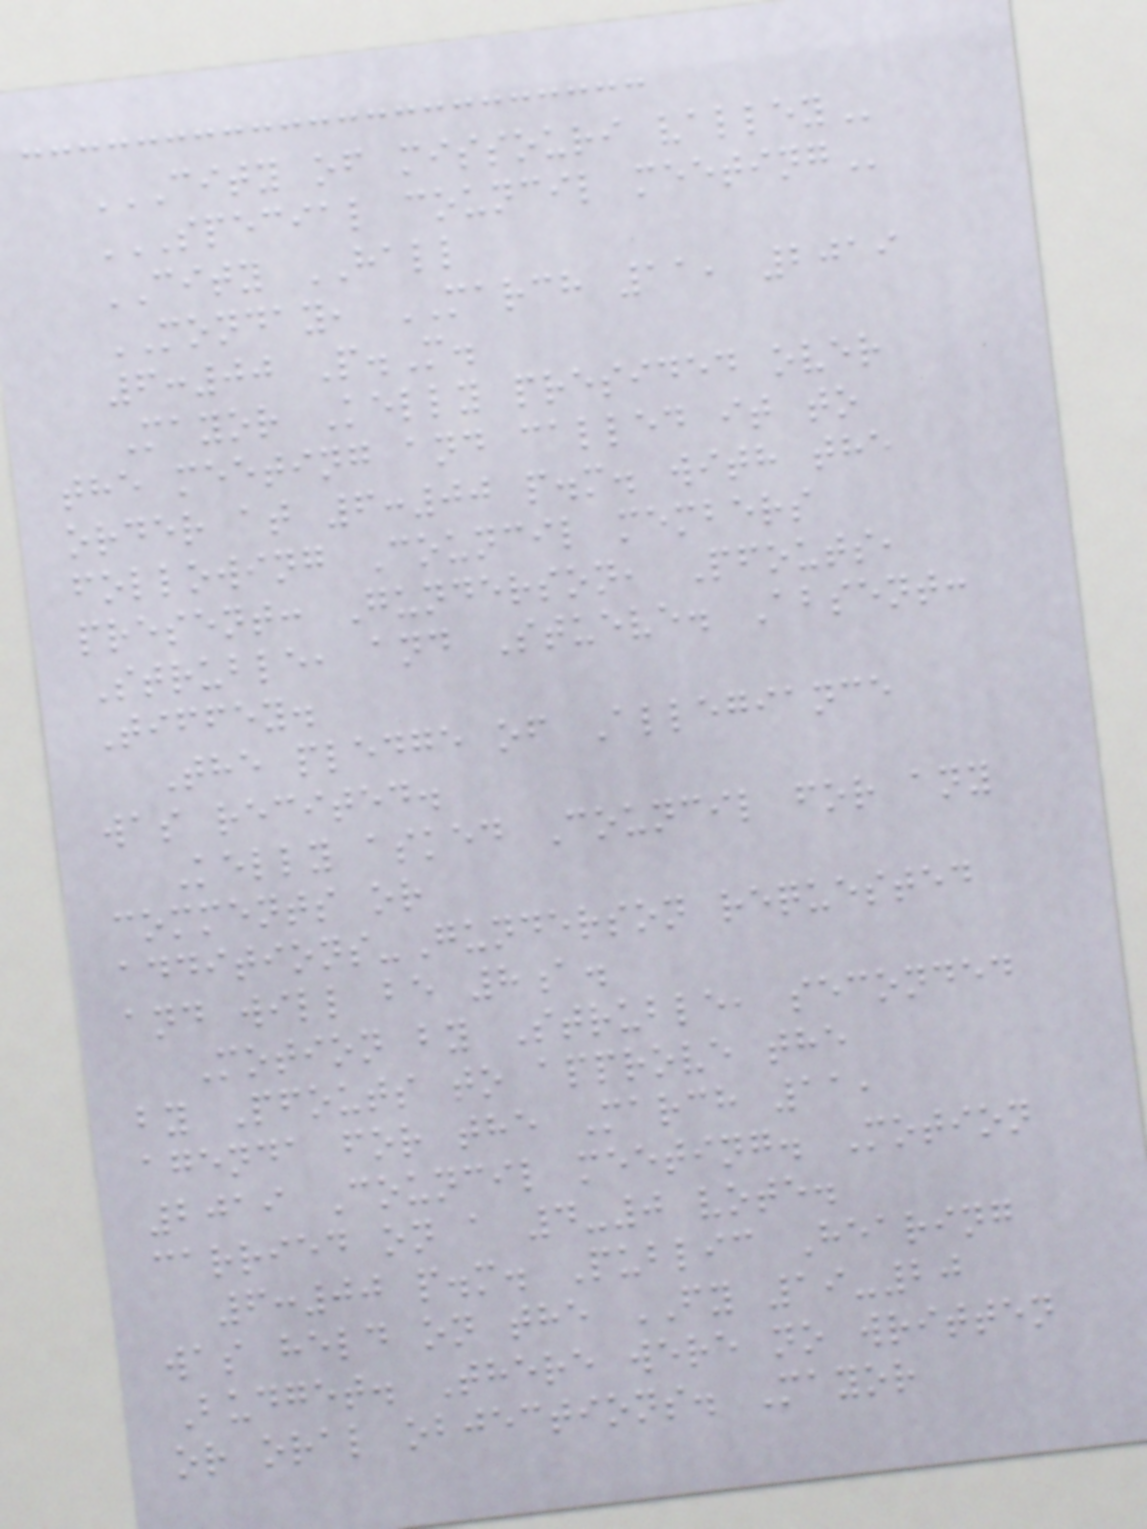CITY OF MISSOURI VALLEY
SPECIAL COUNCIL MEETING
CITY HALL
MONDAY, MARCH 11, 2019
6:00 P.M.
Mayor Kelly presided over
the meeting and called it to
order at 6:00 p.m. with the
following Council members
present: Gunderson, Pfouts,
Struble, and Stueve. Absent:
Tiffey.
The pledge of Allegiance
was recited.
Kelly asked Council for any
comments or
additions-Gunderson requested
and will be 8a.
Motion by Struble, seconded
by Pfouts to approve the
agenda for the March 11,
2019 Council meeting. Motion
carried on a 4-0 vote.
6:00 p.m. Public Hearing
was held on the FY 19-20
Budget. There were no written
or oral objections. Mayor
